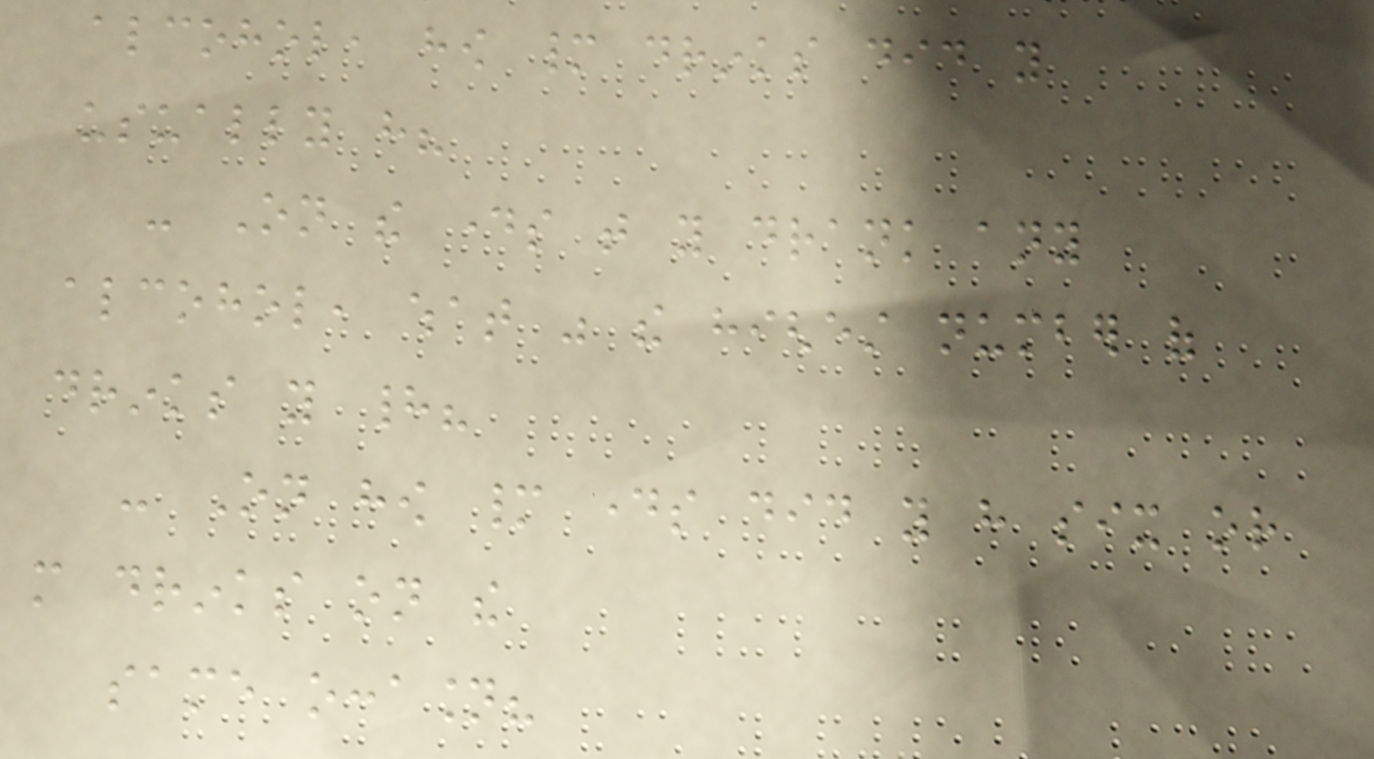alcohol, how many drinks did you
usually have?
- On the days that you drank any
alcohol, what was the highest number of
drinks you had?
- On how many days did you have six or
more drinks on the
same occasion?
